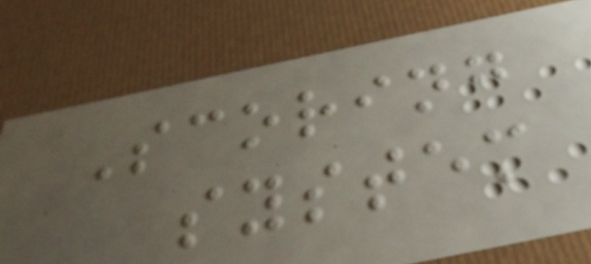Scoring
system
